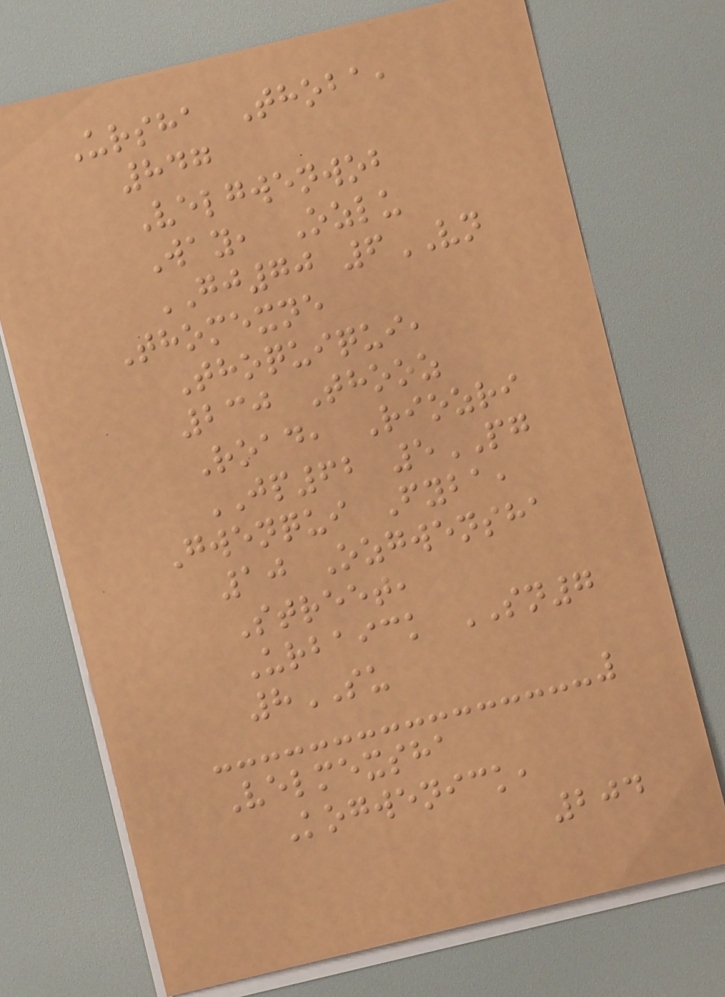Ursha Thoba,
847
Velgwenwob
Way, Ozlu
GJ70 6VN
Thomexne
Thoquiqui,
230 Thooz
Road, Riozri
JP62 5PG
Gwenqui Fyba,
10 Ozgwensha
Street,
Urbaick SN7
8SU
Velmexsha
Kogwenick,
204
